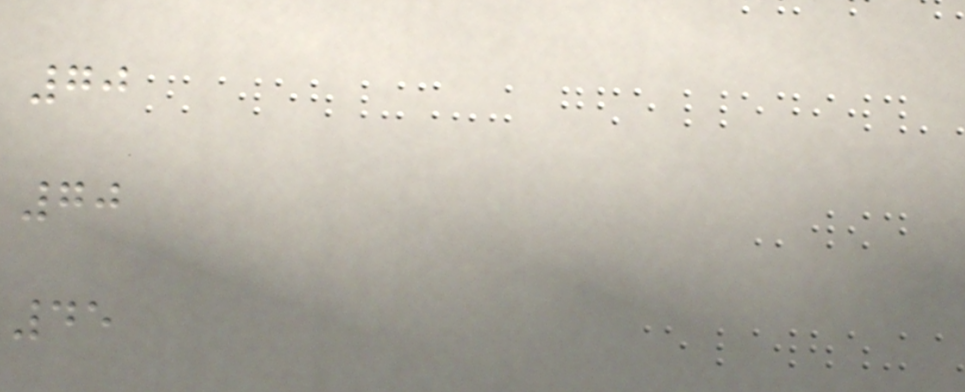70
70
45
